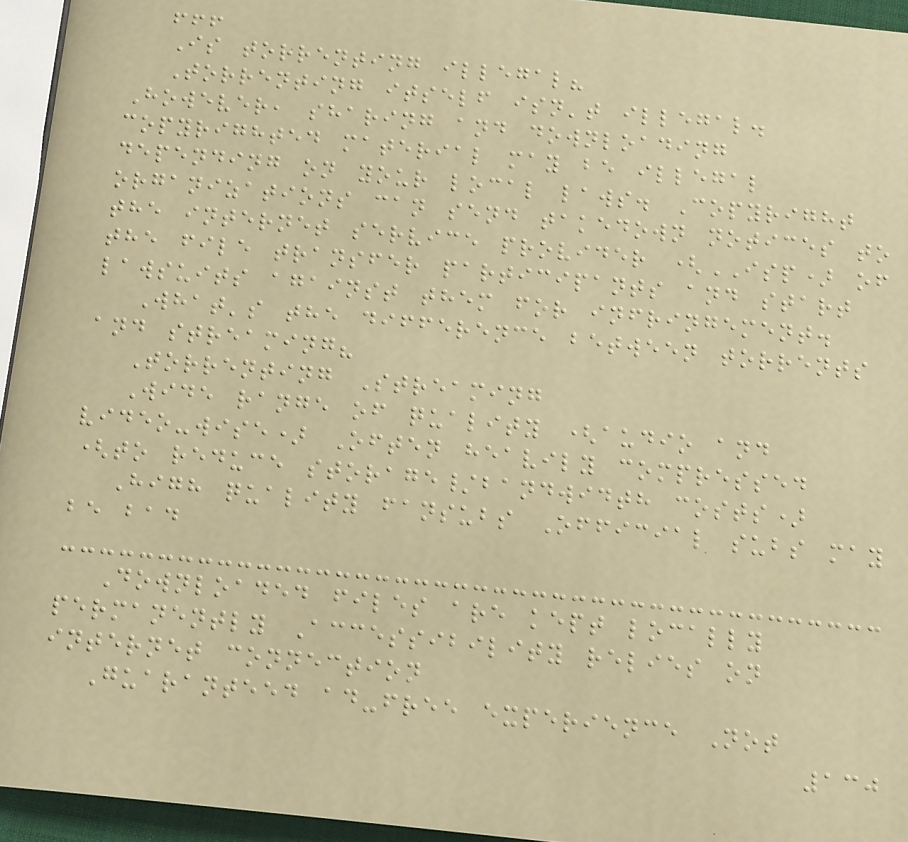!!!
Is torrenting illegal?
Torrenting itself isn't illegal.
However, sharing and downloading
copyrighted material may be illegal
depending on your local laws. Copyright
organizations can send takedown notices to
the internet service provider (ISP) of
the file transfer participants and start
lawsuits against them for infringement.
What's the difference between torrents
and streaming?
Torrenting Streaming
Wide range of quality (audio and
video-wise) Often heavily compressed
(to reduce storage/bandwidth costs)
High quality fansubs Official subs may
be bad
Downloaded files are kept locally
permanently Accessibility relies on
internet connection
Guaranteed ad-free experience Not
130
